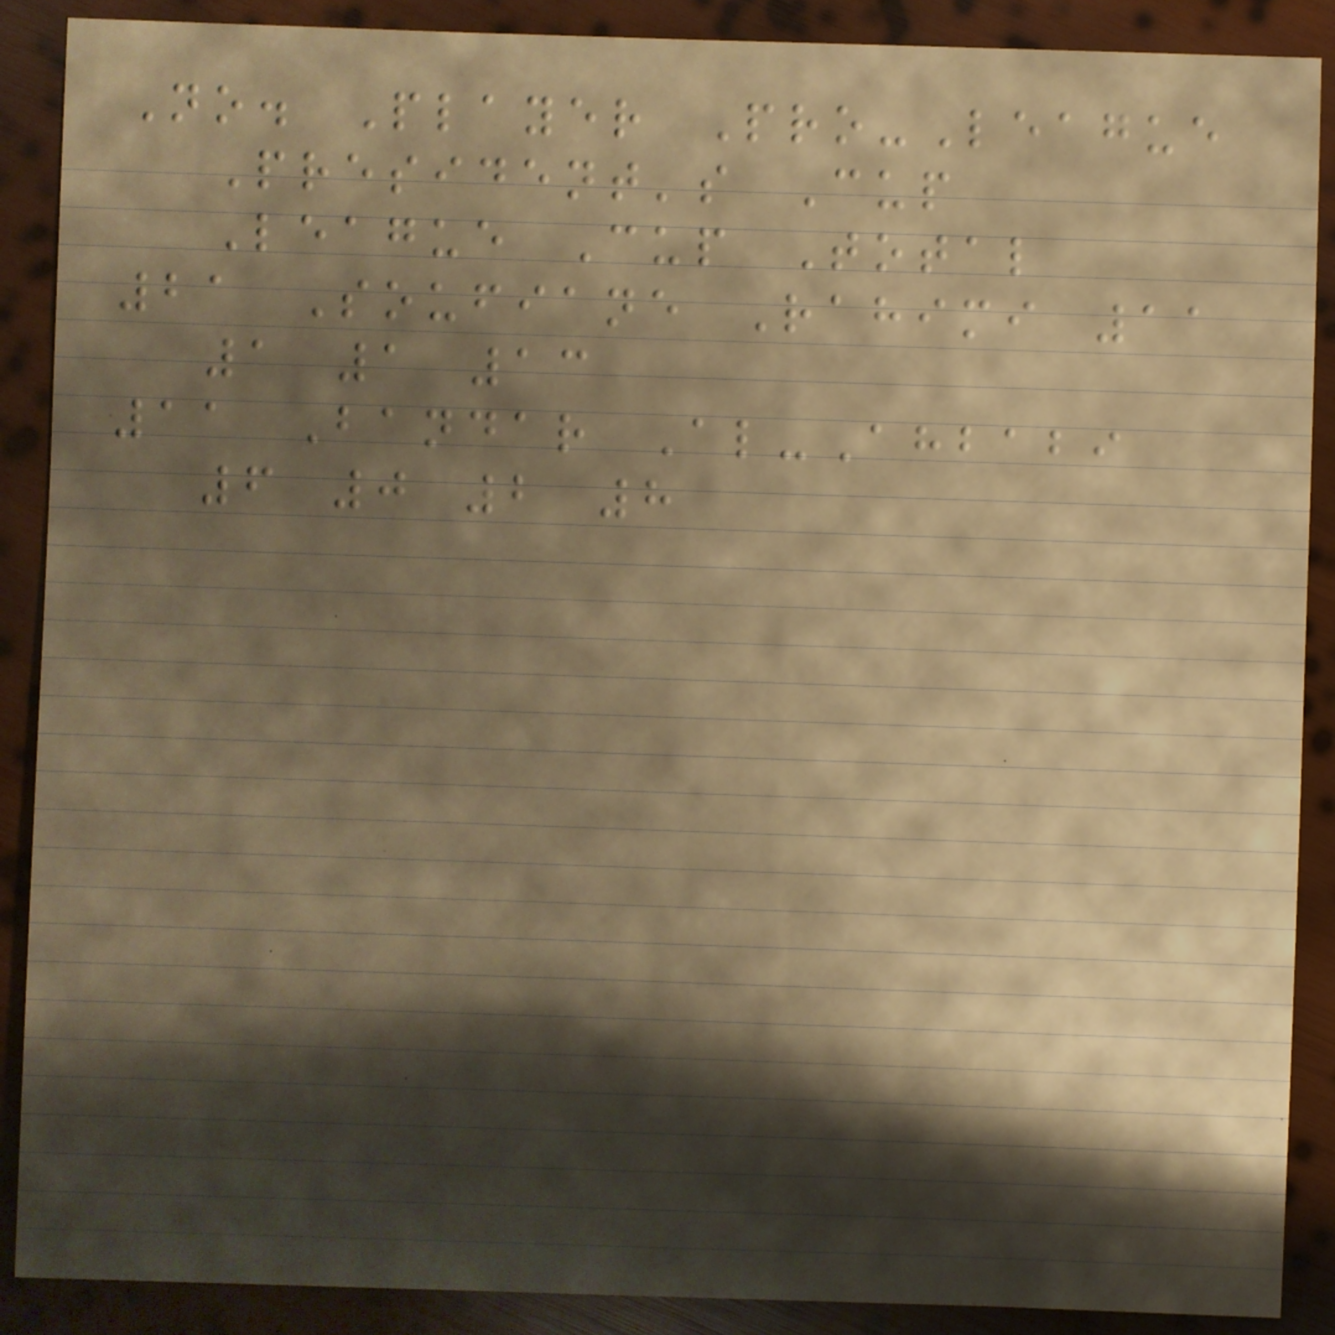No. Player Pro-League
President's Cup
League Cup Total
21 Soufiane Rahimi 11
1 1 13
11 Bandar Al-Ahbabi
6 0 2 8
